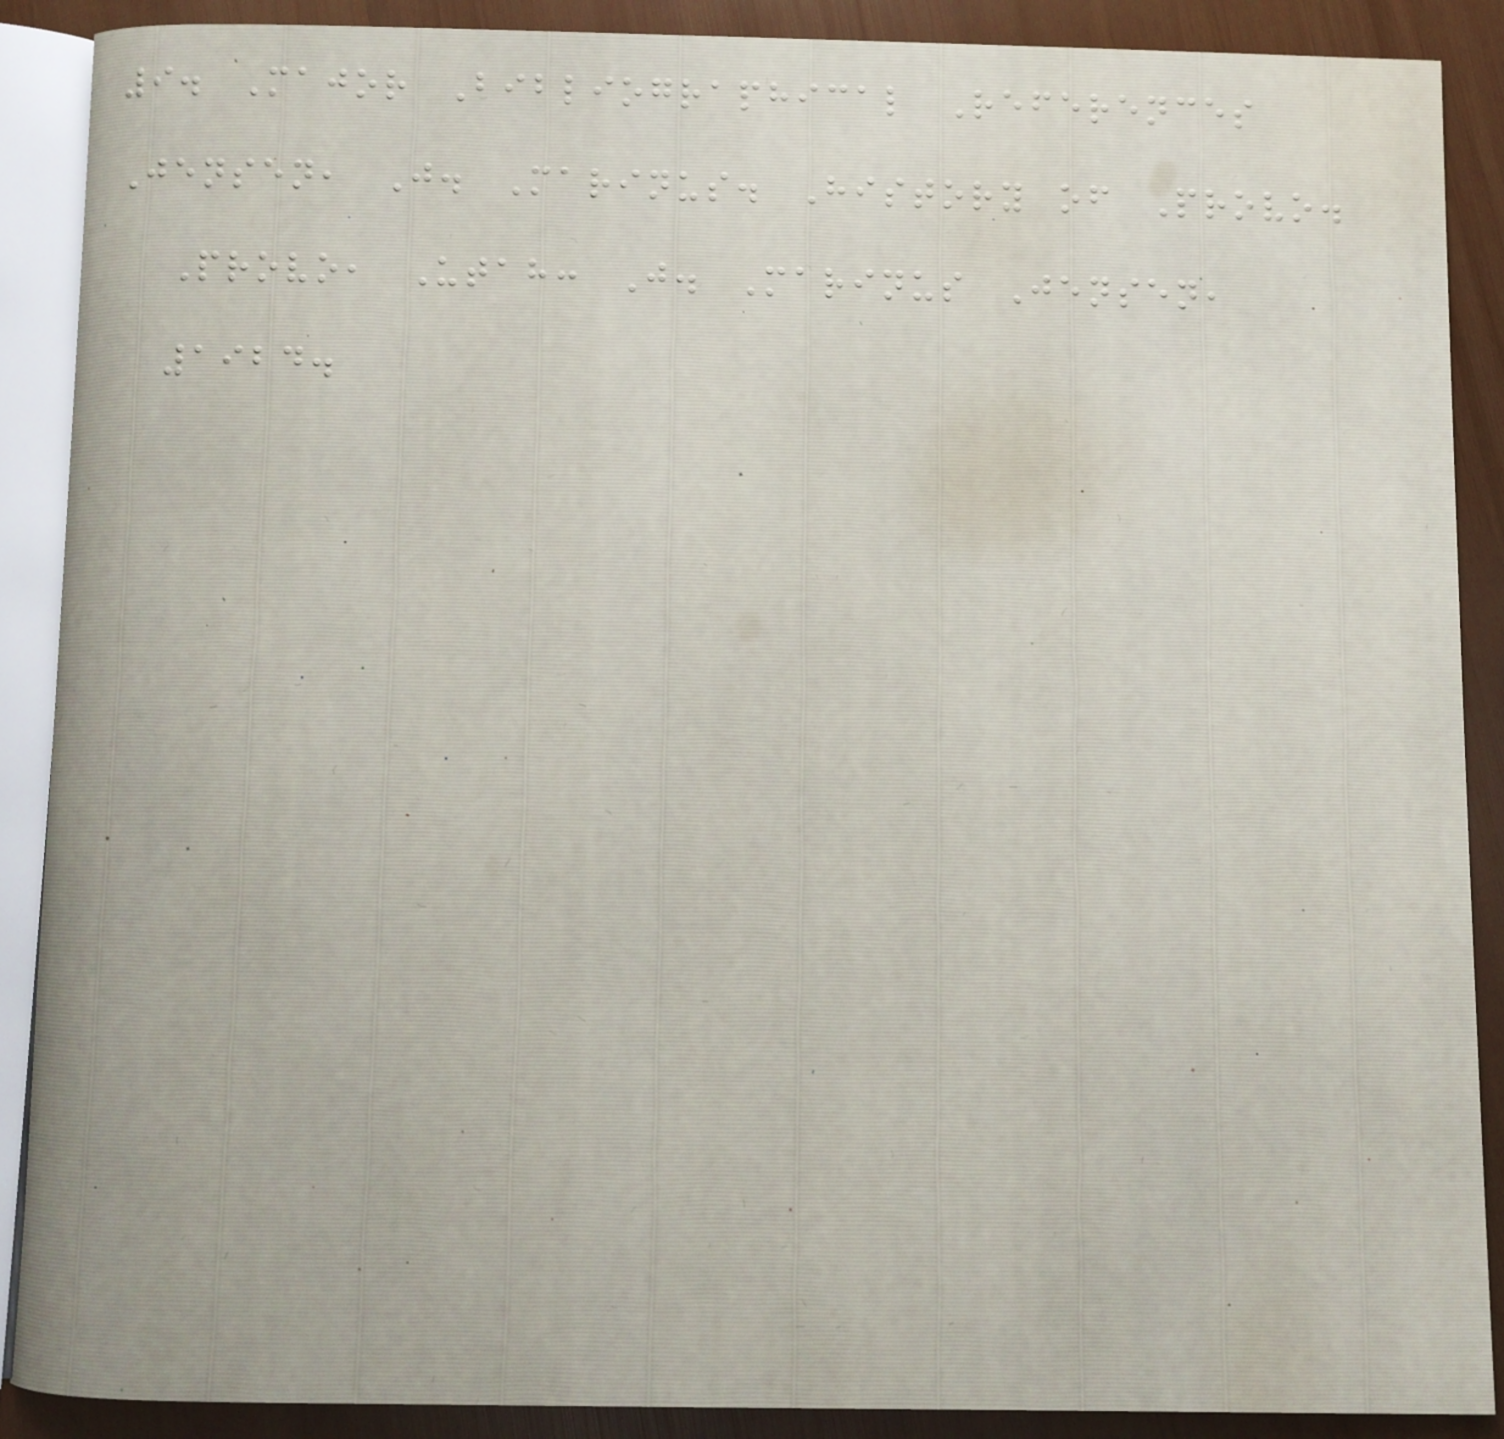9. Major Bibliographical References
Jensen, J. Marinus. History of Provo.
Provo, Utah: J. Marinus Jensen,
1924.
